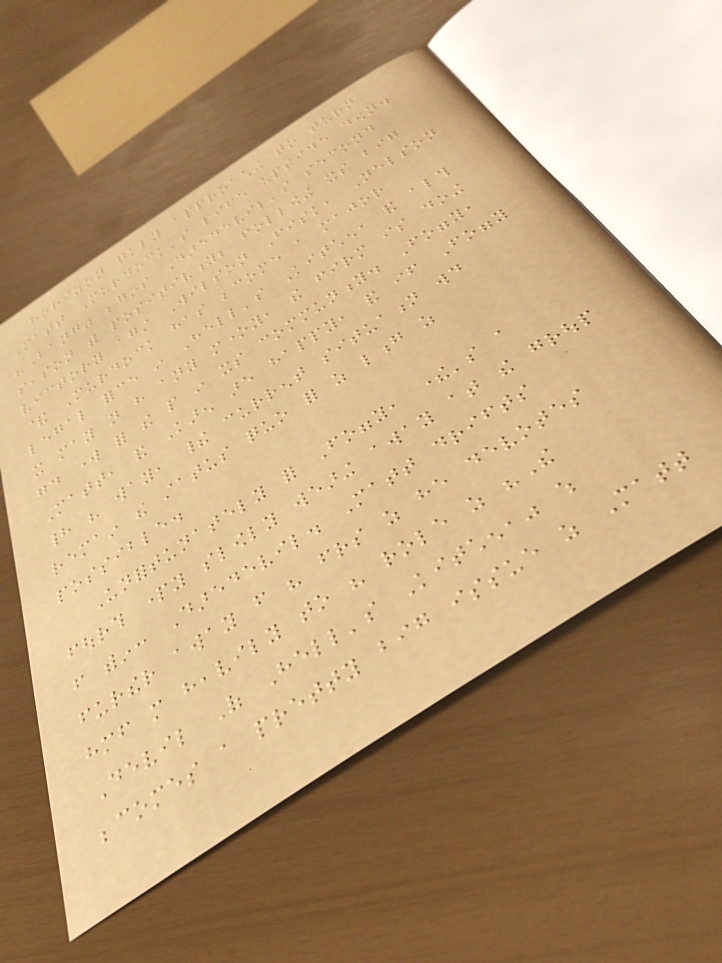horizon quickly approaching to turn
Matt Murdock's life upside down.
"Bang" begins Daredevil's second
season with positivity; following its big
victory against Wilson Fisk, Nelson
& Murdock has become a major
legal force in Hell's Kitchen, and although
it may not have any money, the firm is doing
good work for the people in its community. Foggy,
Matt, and Karen are happy, and if Foggy
had his way, their current situation would
remain the status quo for as long as
possible.
Unfortunately for Foggy, there's a
fourth party slowly wearing away at the group
from within: Daredevil. Matt drifts
further away from his friends as he devotes
himself more heavily to his role as "The
Devil Of Hell's Kitchen," which
becomes a pretty big issue as Matt
